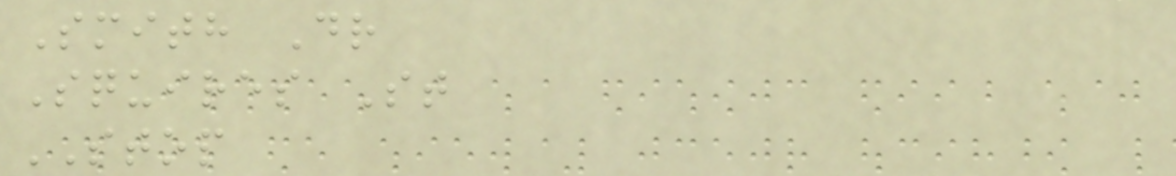Smith Dr
Squires St
STOP
